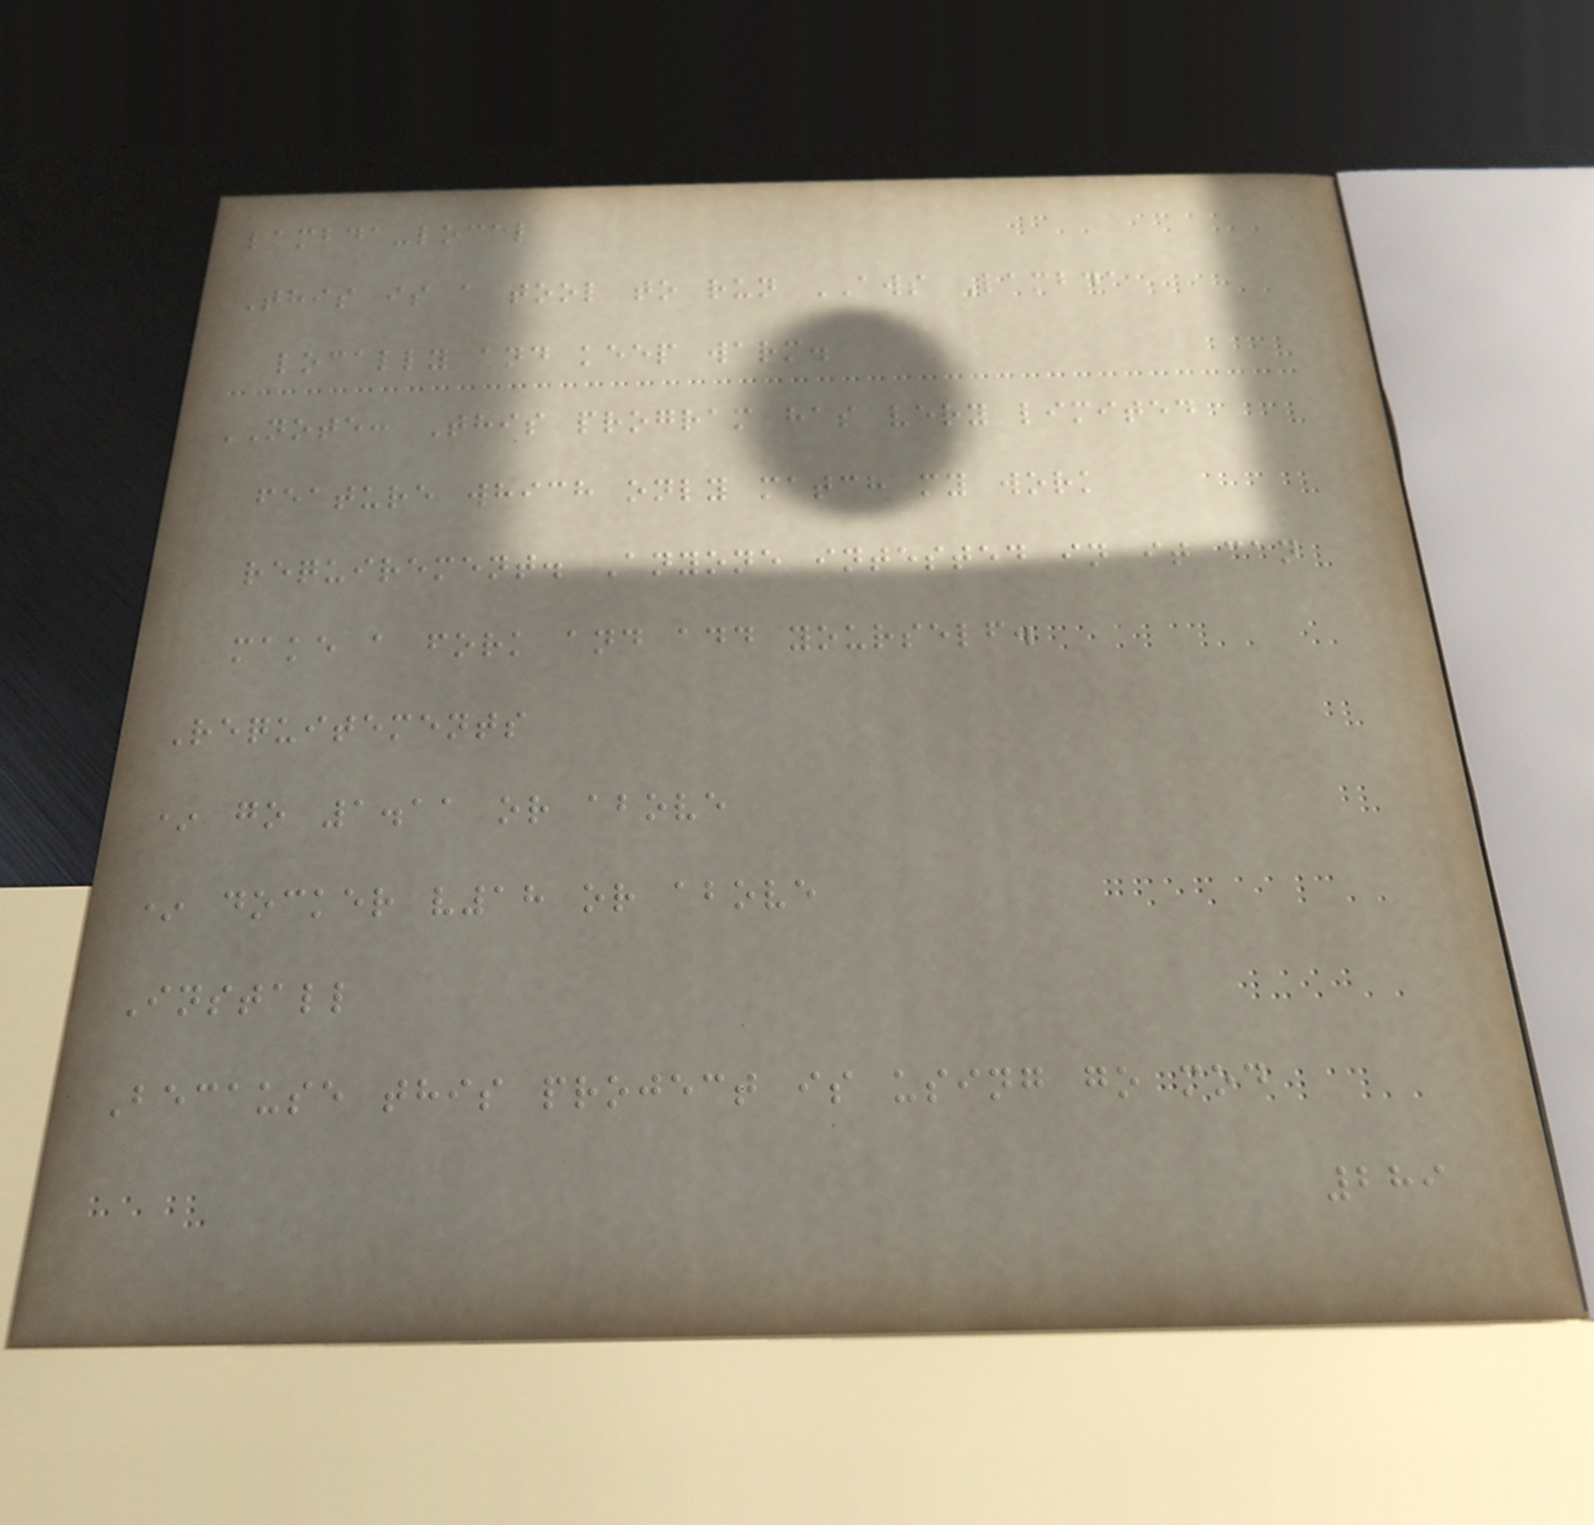lambda-local
This is a tool to run AWS Lambda
locally and keep warm.
NOTE: This program has very limited
feature which only match my work
requirement. Anyone intested in it can
make a fork and add yourself.
Requitements
* go 1.11 or above
* docker v18 or above
Install
Because this project is using go mod
289
